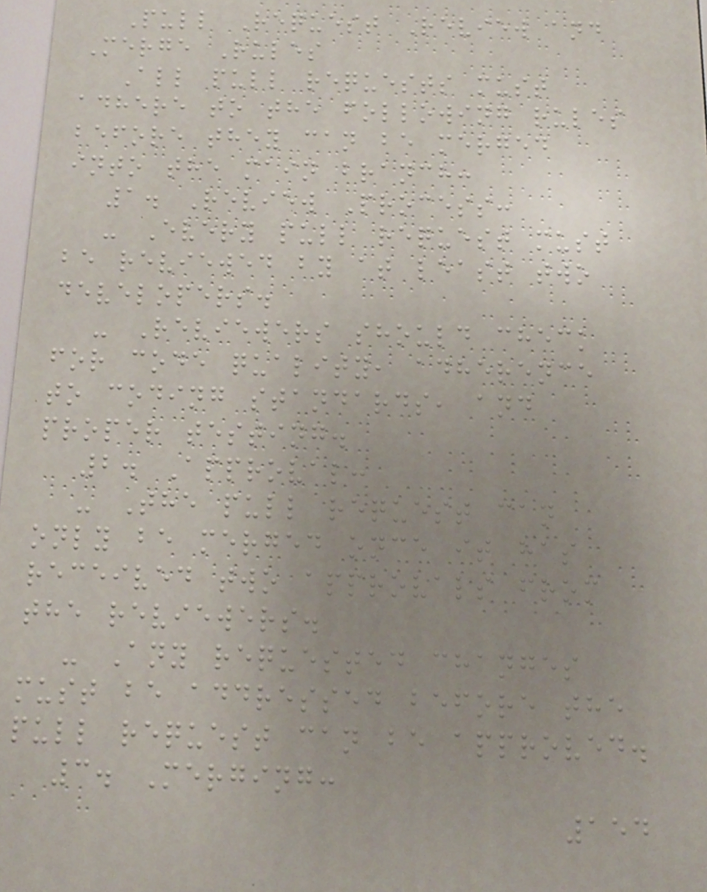Pull Request Review and
Merge Rules
All pull requests must
adhere to the following rules
before they can be merged
into the main branch:
1. Review Process:
- Every pull request must
be reviewed by at least two
developers.
- Reviewers should check
for code quality, adherence
to coding standards, and
proper testing.
2. Approval:
- The pull request can
only be merged once it has
received two approvals from
the reviewers.
- Any requested changes
must be addressed before the
pull request can be approved.
3. Merging:
154
